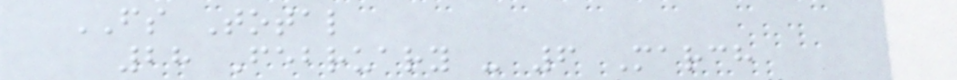FS Total
28 February - 6 March
